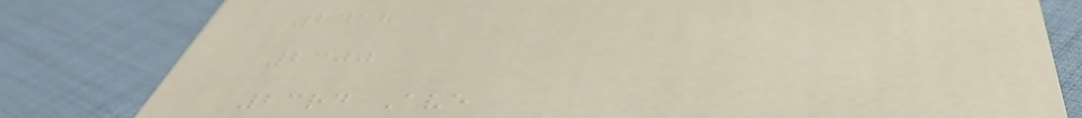2418
2300
23rd Ave
